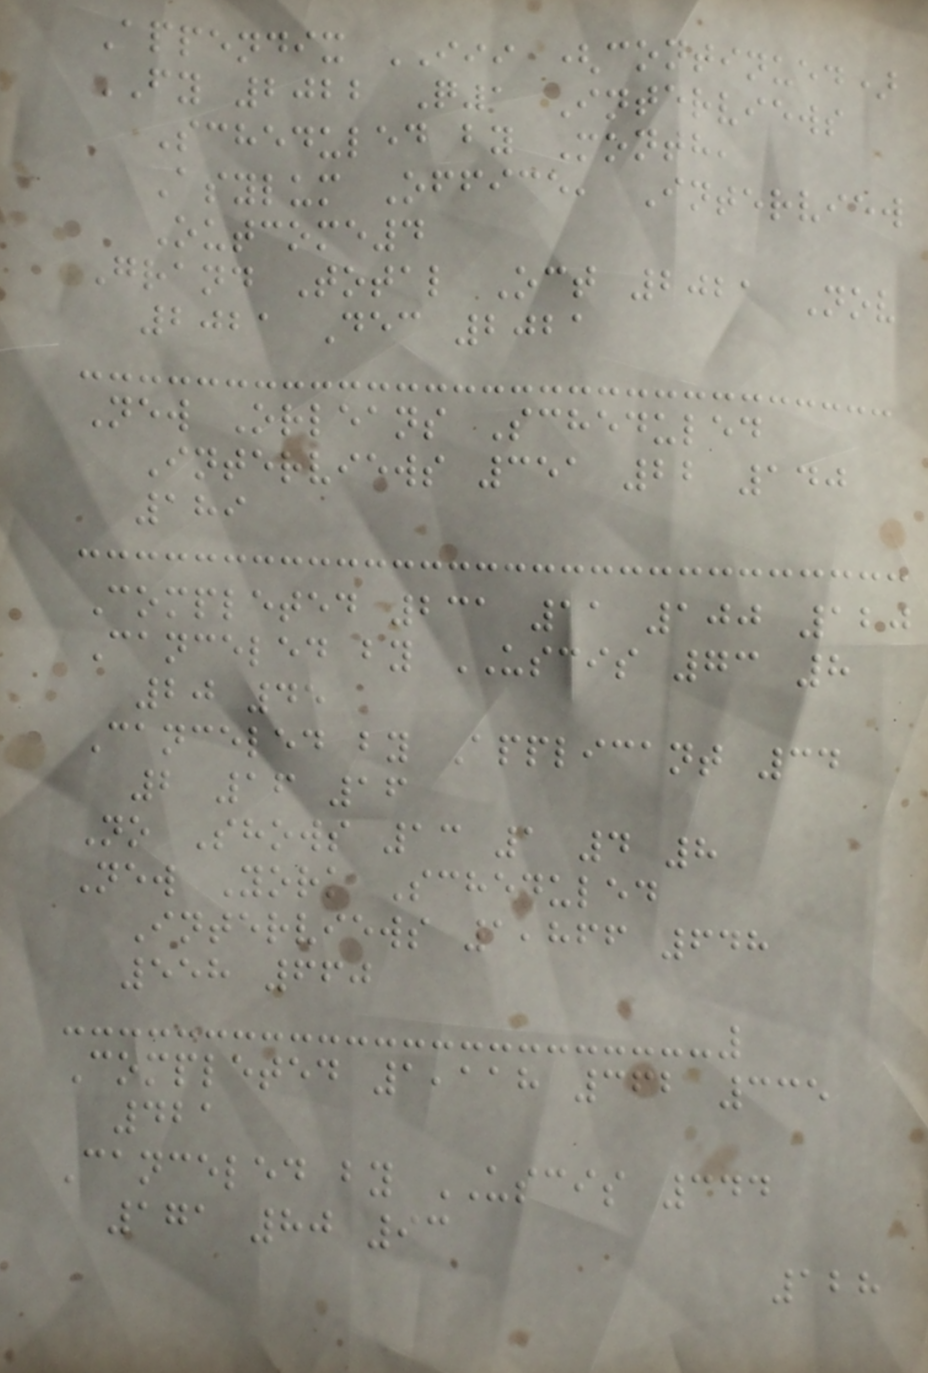Appendix III (continued)
FY 2022 Q1 Interviews
Scheduled by Month,
Asylum Office, Interview
Outcome4
Grand Total Oct 2021 Nov
2021 Dec 2021
New Orleans Scheduled
Interviews 351 22 140
189
Completed 231 11 100 120
Canceled by USCIS 73 8
20 45
Canceled by Applicant 34
2 16 16
No Shows 13 1 4 8
New York Scheduled
Interviews 1,866 648
558 660
Completed 1,118 362 335
421
Canceled by USCIS 344
171 80 93
128
